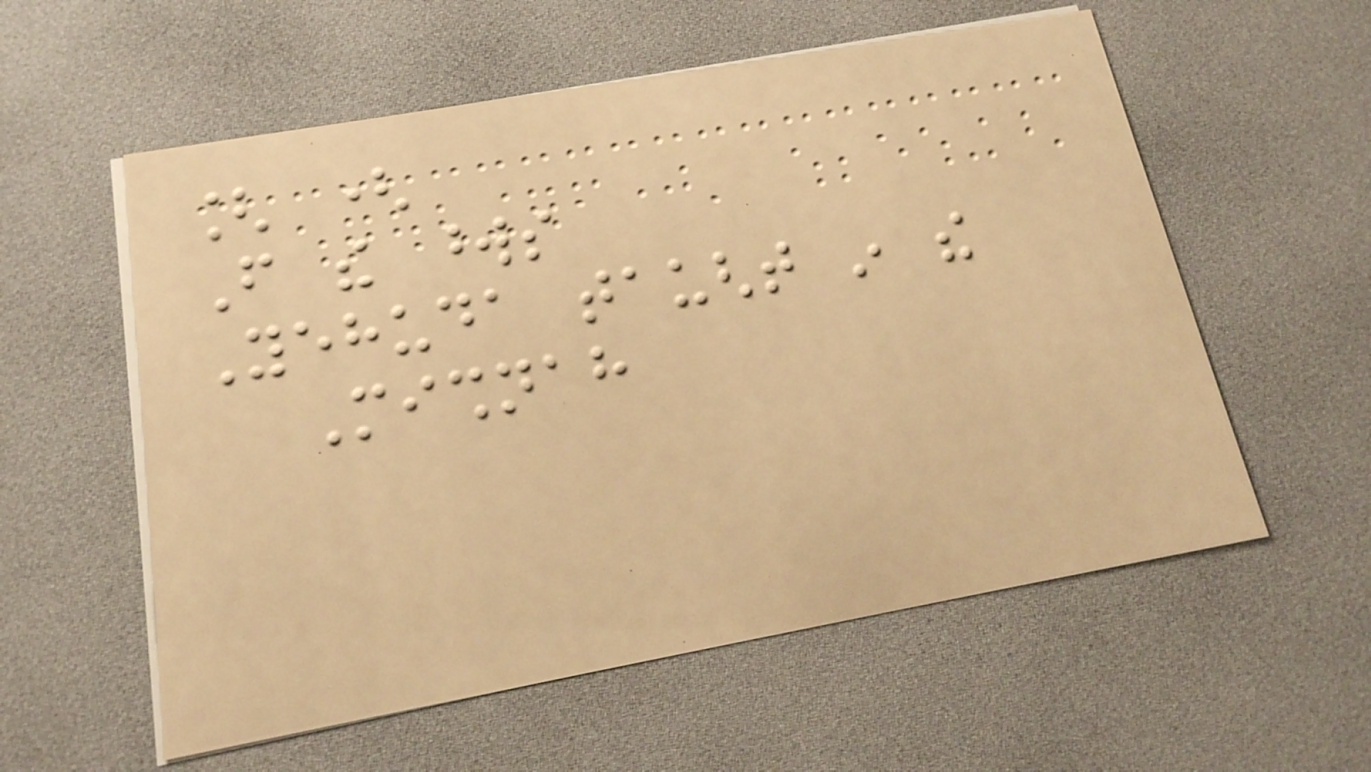[ (
From the words
Yehuda taught in the
Mishnah
